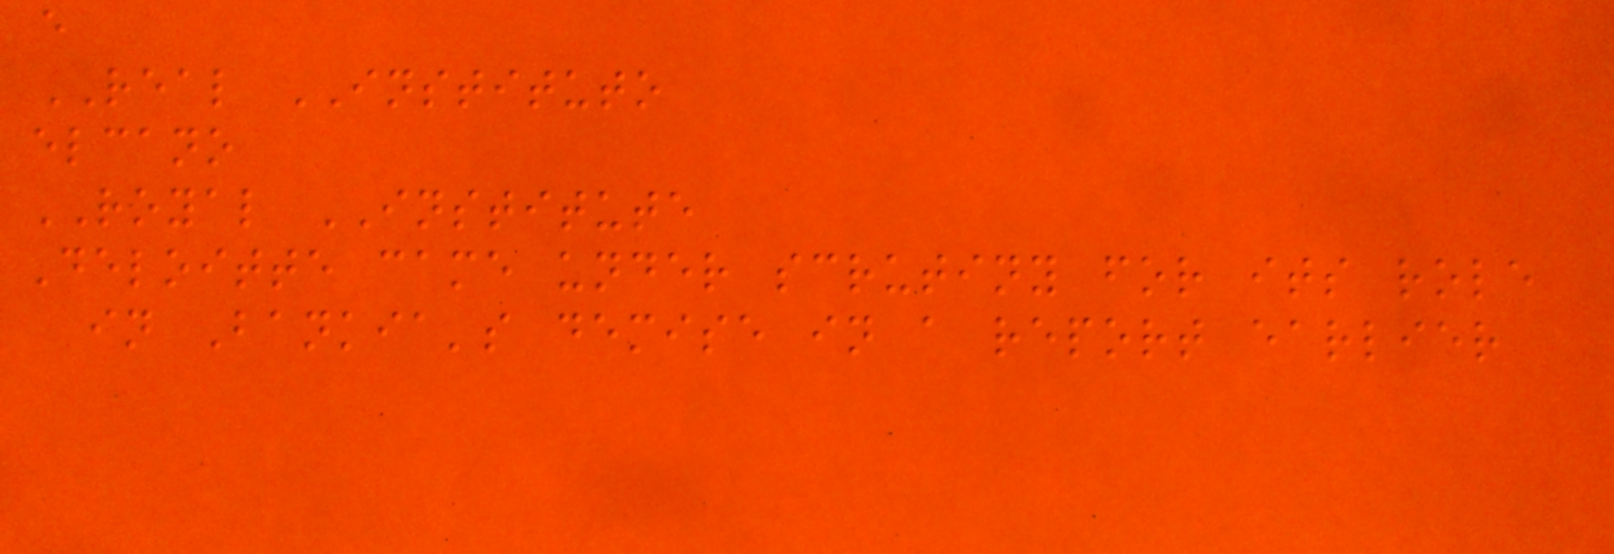e
REAL INSTITUTO
elcano
ROYAL INSTITUTE
Deloitte came under scrutiny for its role
in Bankia's demise in a report earlier
